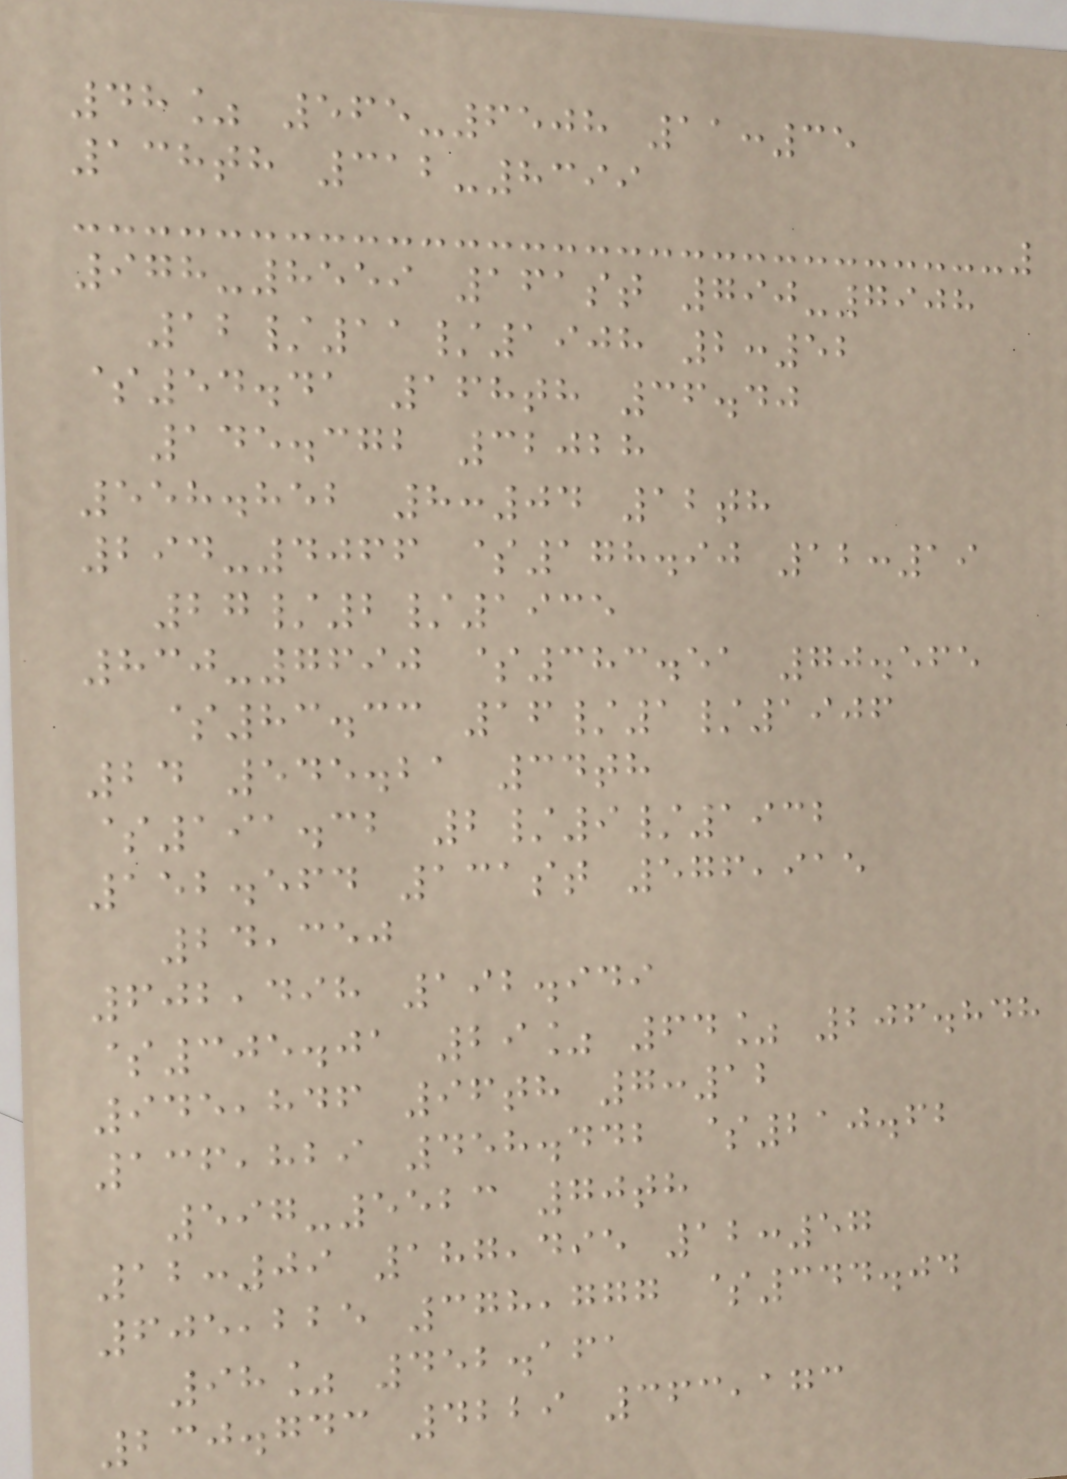48% 565-6508 11:35
138th 312-8399
978-8559 161st 790-7908
12/11/1908 2:52
$54.41 168th 36.40
145.372 32028
558.852 8:04 12th
294-4066 $178.90 12:19
27/2/1935
830-7690 $383.51 70.565
$83.33 16/1/1906
24 545.21 34th
$191.32 2/9/1932
152.564 131st 576,915
24,350
602,498 192.949
$305.01 29% 64% 206.848
945,846 96th 7:12
136,829 458.442 $210.62
597-5523 70th
12:09 187,495 12:57
605,225 378,777 $344.04
98% 452.161
230.743 4229 363,173
